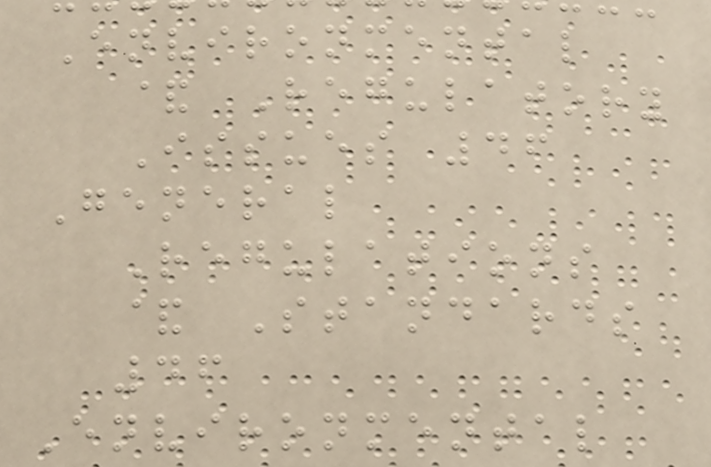Environmental
& Regulatory
Issues 46
General
Regulations
& Standards
46
Environmental
